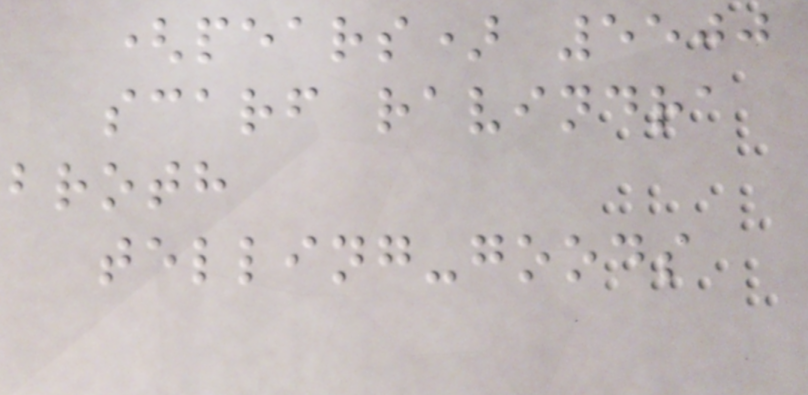(pears) 5500
scarf ravindra
broth
telling-goods
